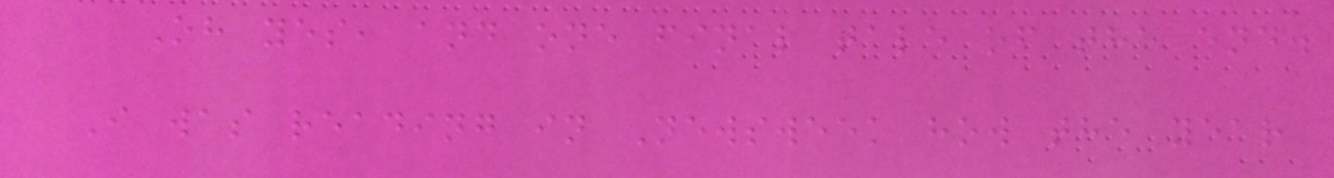Oh yes, and one final tale of the end.
I was reading in Newsweek how the year
